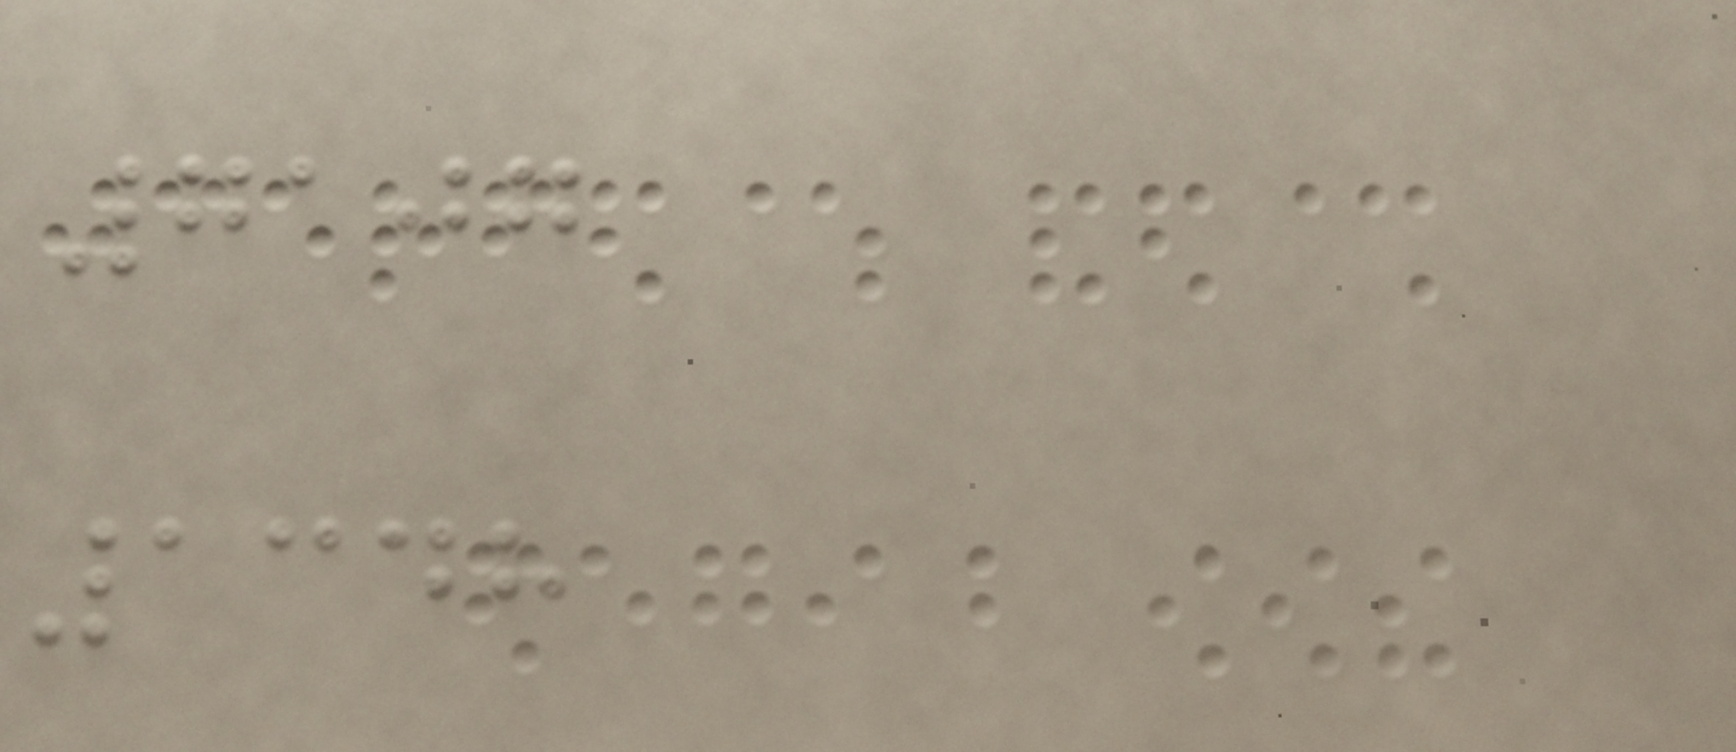7107
1348
